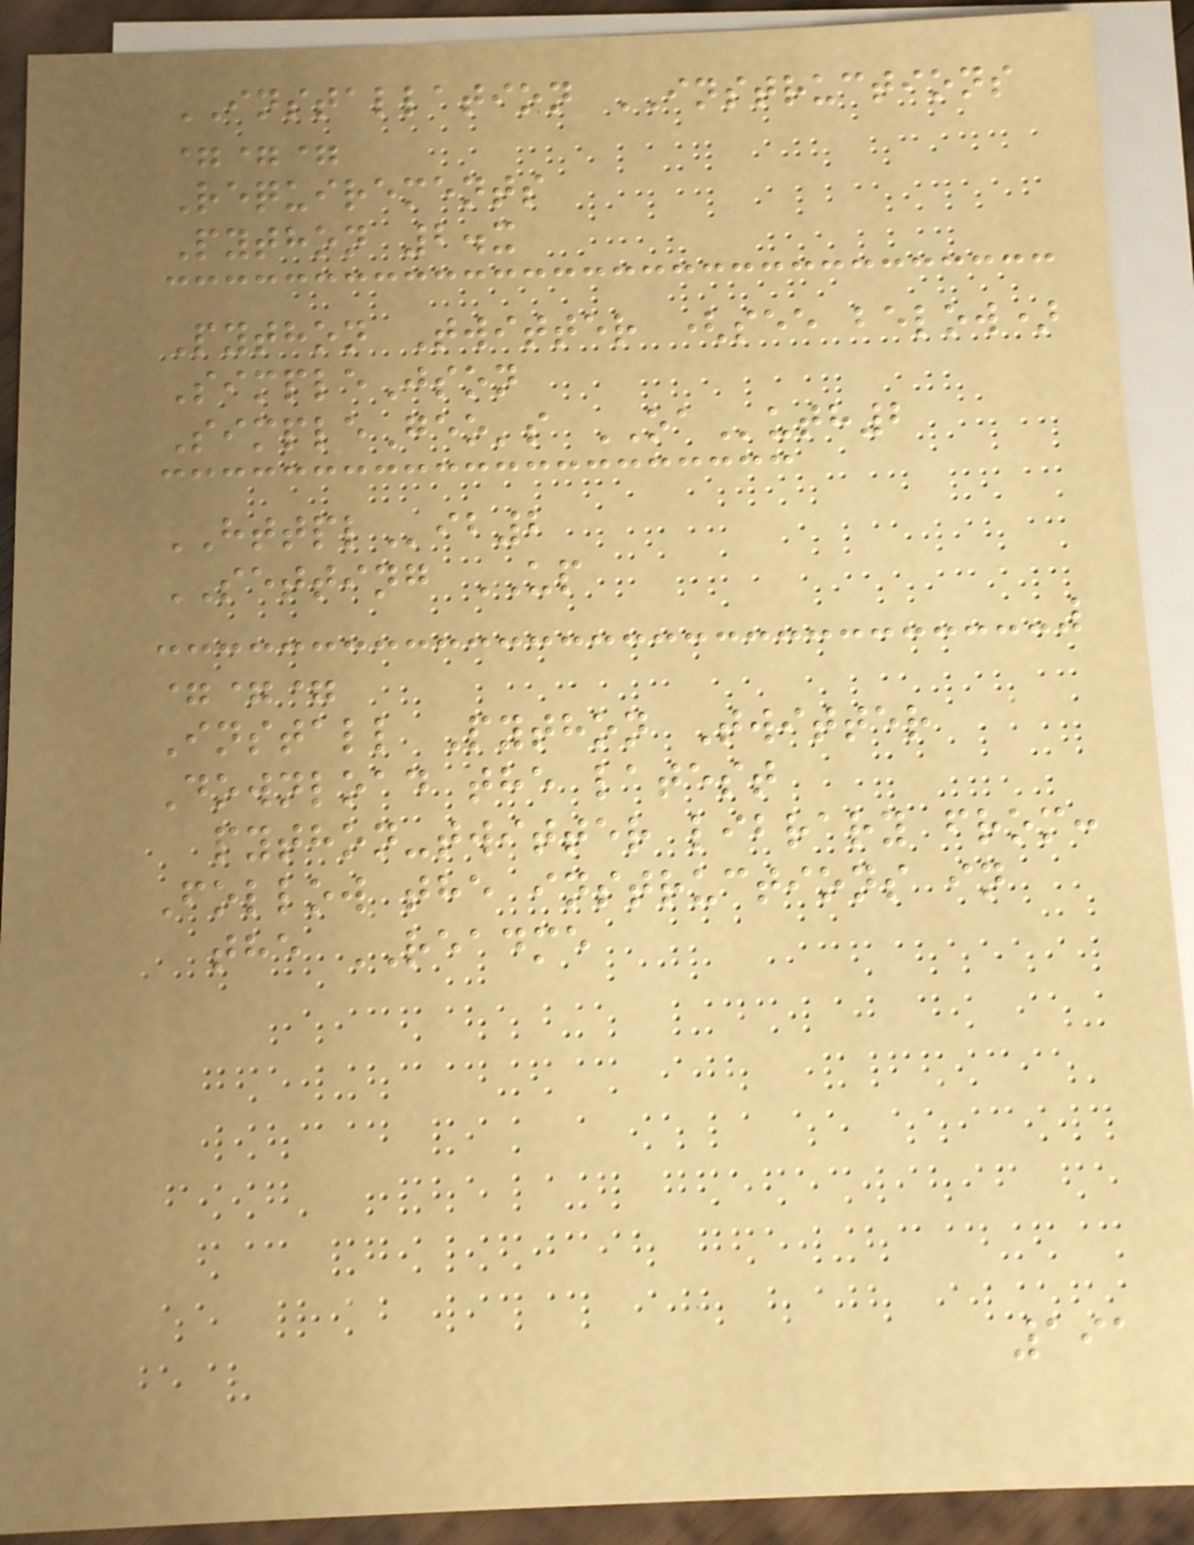INSTALLATION INSTRUCTIONS
===
Requirements
Python 2.x
Python Twitter (see below)
SimpleJson
SimpleGeo's OAuth2
HTTPLib2
SETTING UP
===
Install Python Twitter
Download the latest
python-twitter library from:
Follow the instructions in
the README
191
